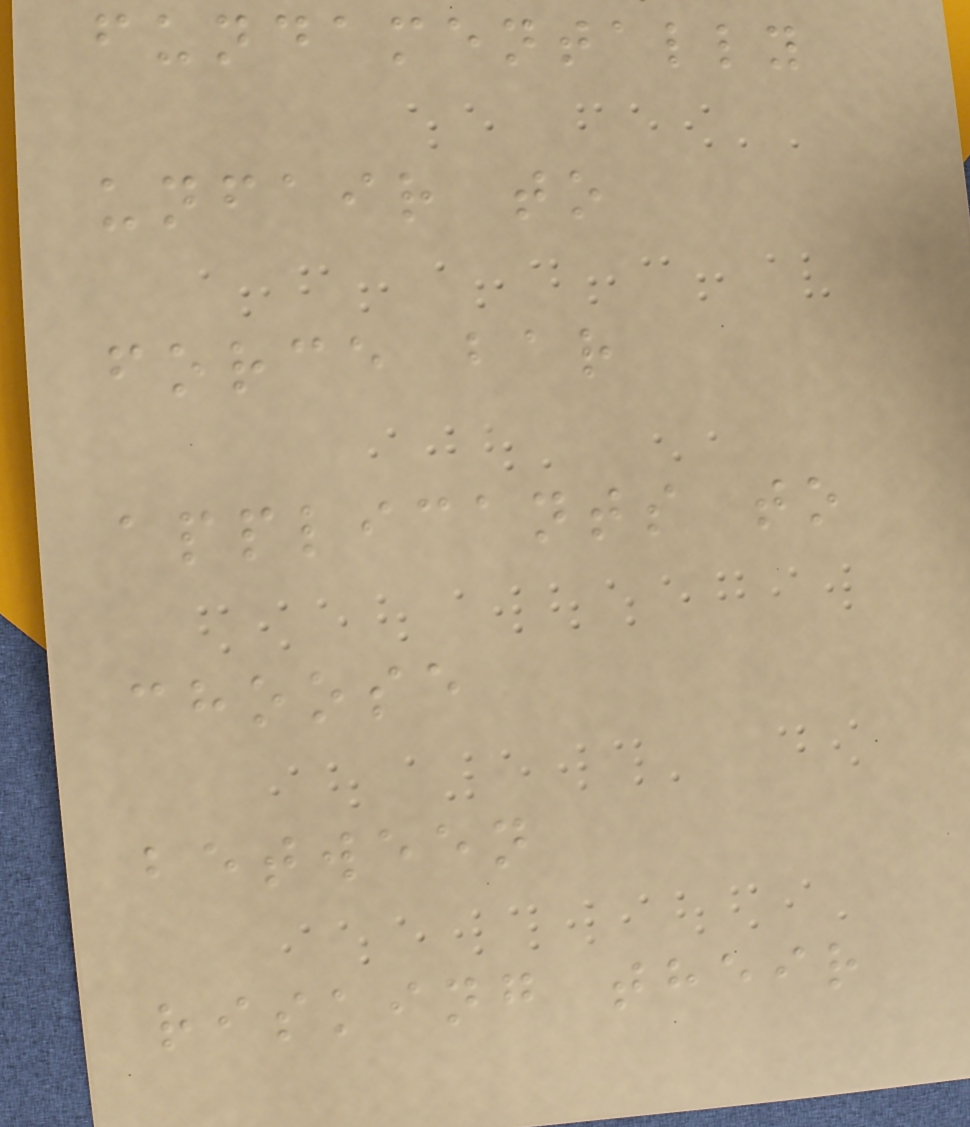fundamentally
unfair to
force bar
applicants to
choose
between
risking their
